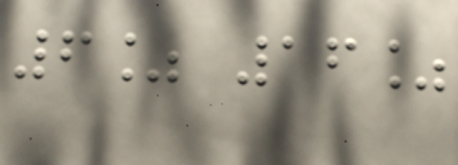6% 16%
